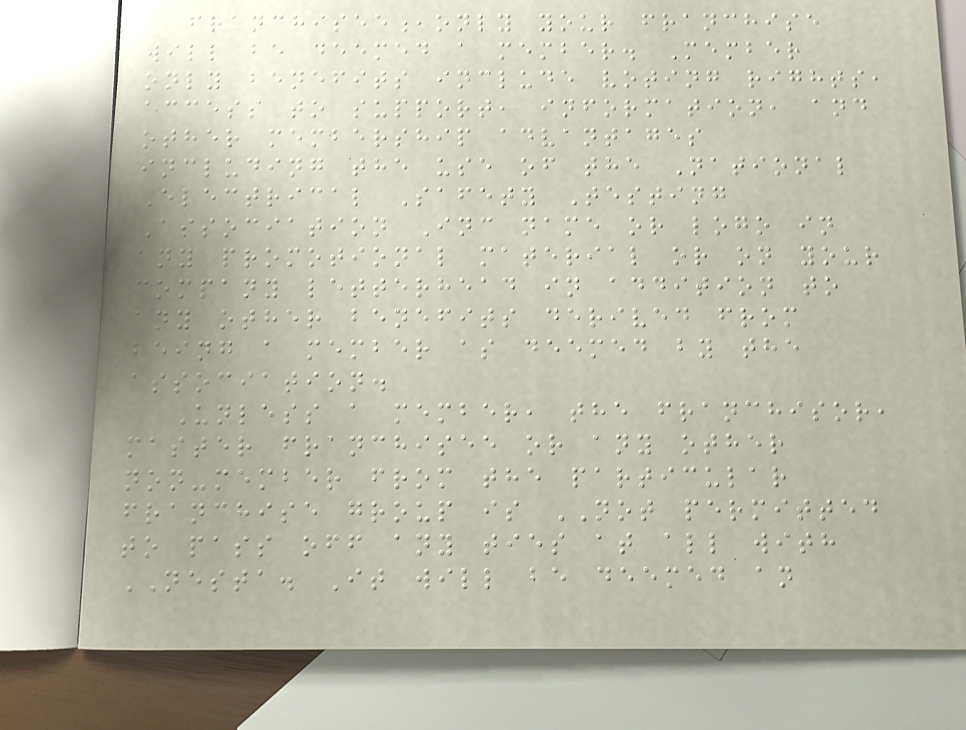franchisee,only your franchise
will be deemed a member. Member
only benefits include voting rights,
access to support, information, and
other membership advantages
including the use of the National
Electrical Safety Testing
Association Inc name or logo in
any promotional material or on your
company letterhead in addition to
any other benefits derived from
being a member as deemed by the
association.
Unless a member, the franchisor,
master franchisee or any other
non-member from the particular
franchise group is NOT permitted
to pass off any ties at all with
NESTA. It will be deemed an
